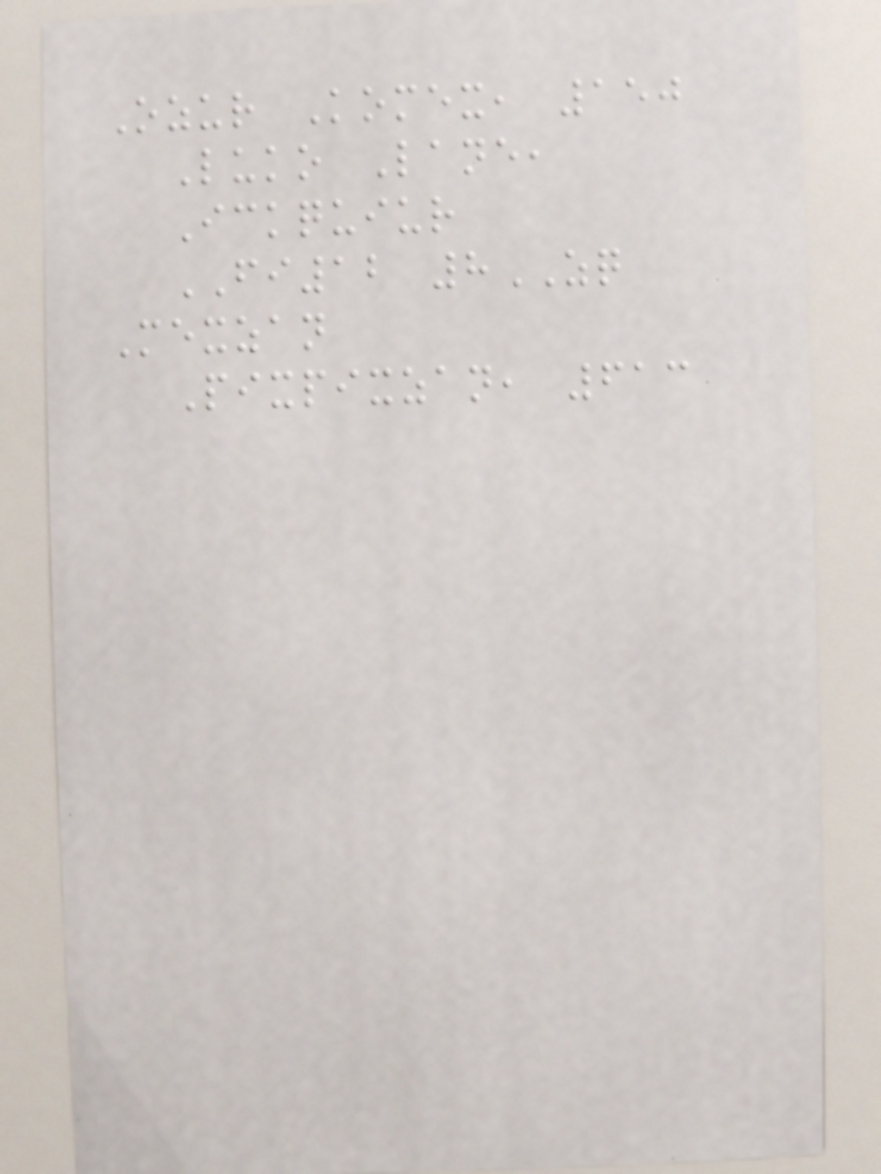Ozur Komex, 150
Luko Lane,
Ickquiur
FI12 8ZQ
Mexzan
Pixpixzan, 613
